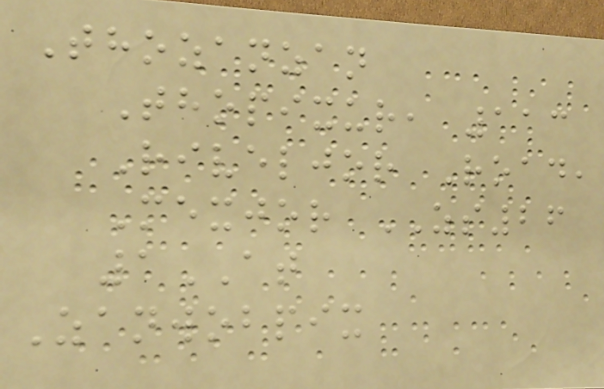Thozanzan
Thopixur, 113
Riveljor Road,
Mexjor ZS26
1AT
Zanwobpix
